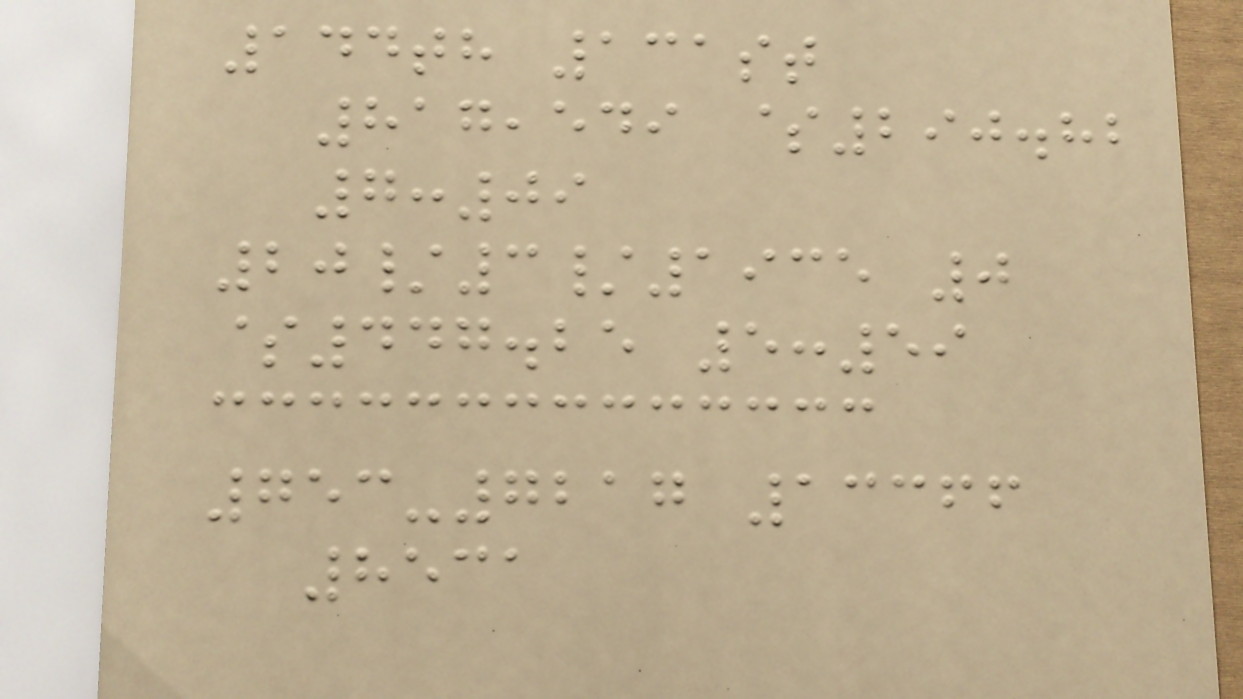144th 131st
817,549 $290.82
7:09
20/3/1935 0
$447.25 5:59
753-7217 13366
8531
